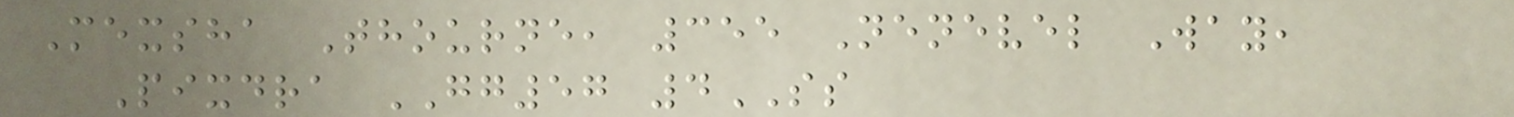Mexsha Thourne, 355 Nenevel Way,
Pixdra GG57 4SS
